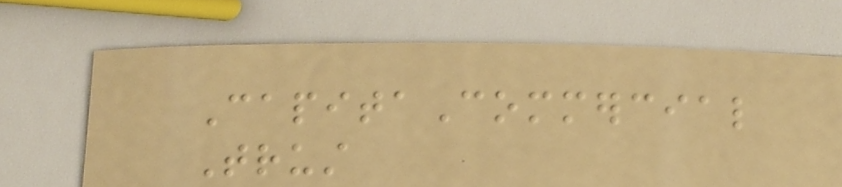CapitaCommercial
Trust
